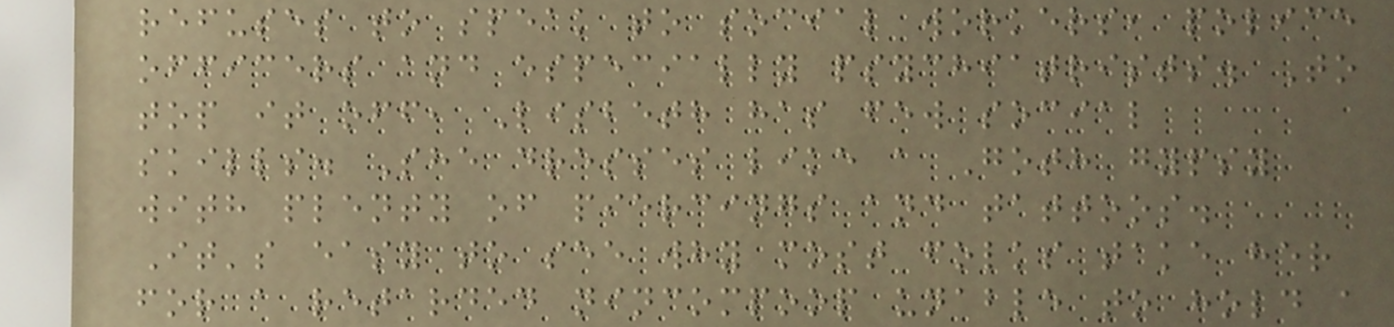refuses to speak to social workers, police
officers and especially psychiatrists. To
top it off, Lisbeth has few social
skills. She dresses like a Goth gypsy
with plenty of piercings and tattoos.
It's easy to see why most folks take her
for a retarded nincompoop unable to hold a
